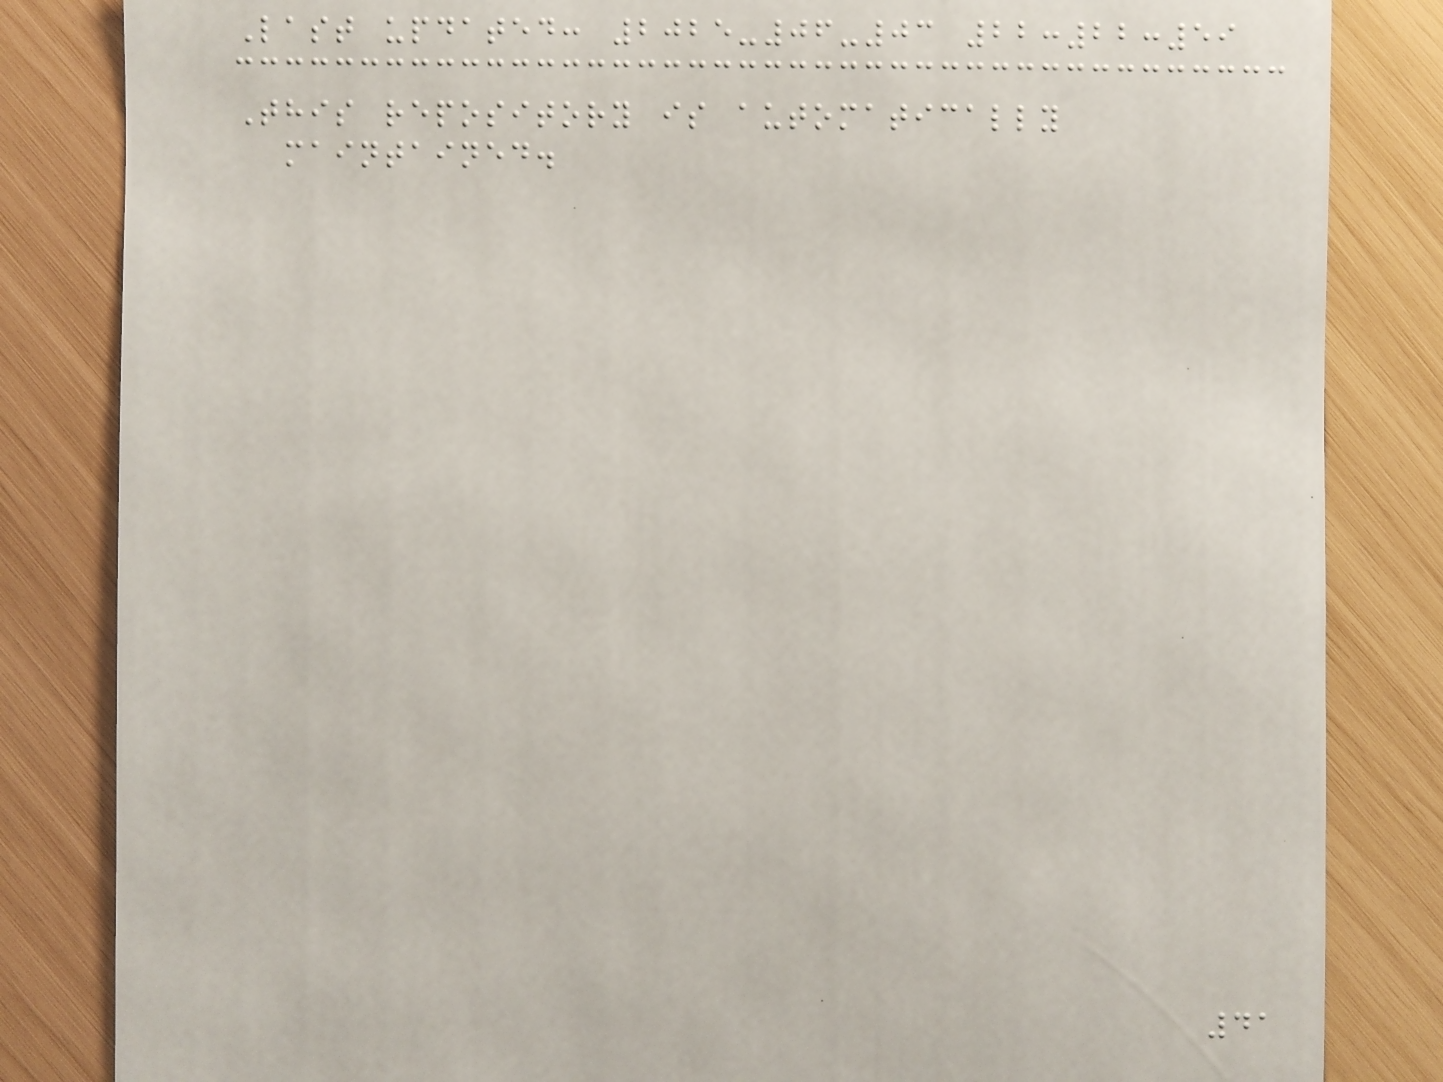Last updated: 2025-06-03 22:22:59
This repository is automatically
maintained.
41
